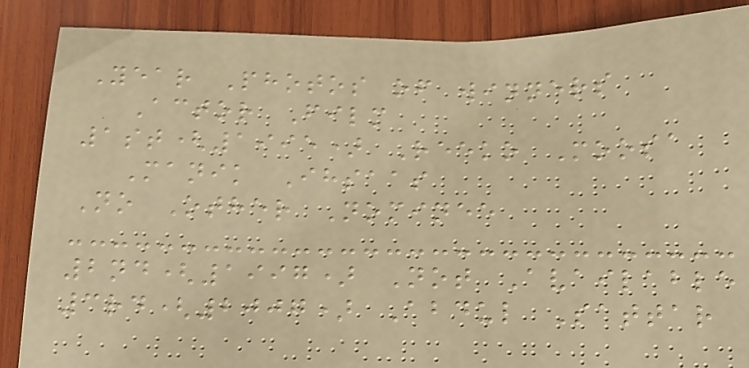Year Photos of winners
Actor Film
1st(1995) Reeko Moosa
Manik Ihsaas
No Other Nominee
2nd(1997) Not Available
3rd(2007) Abdul Sattar
